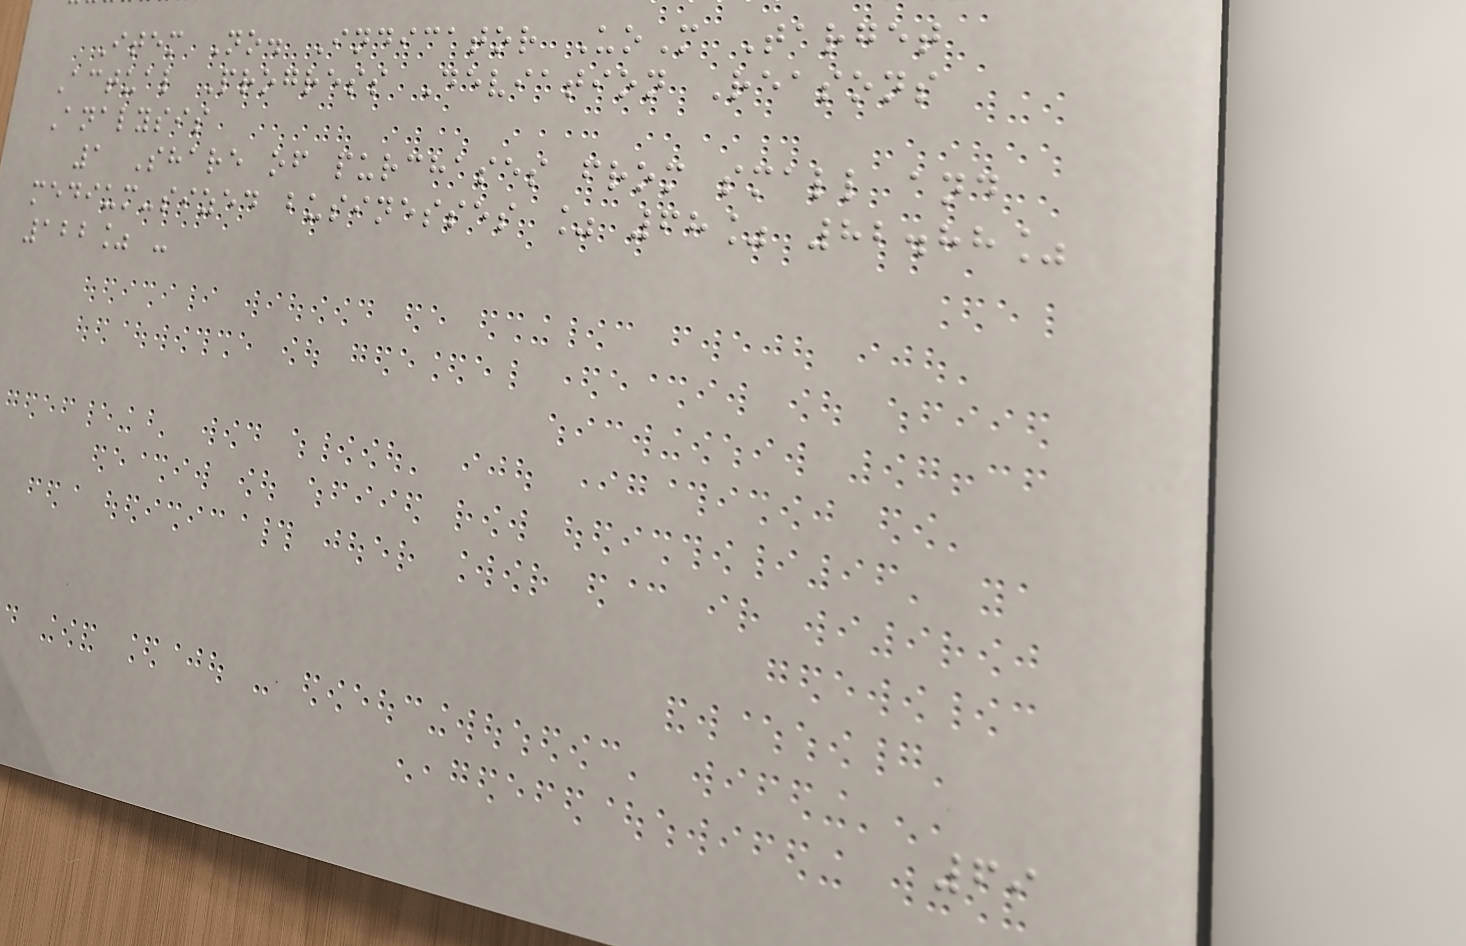Item No. Indicator UoM Target
Actual Progress Deviation Reasons
Analysis
1 Share of purchases from small and
medium-sized businesses % 68% 82.88%
122% -
69
